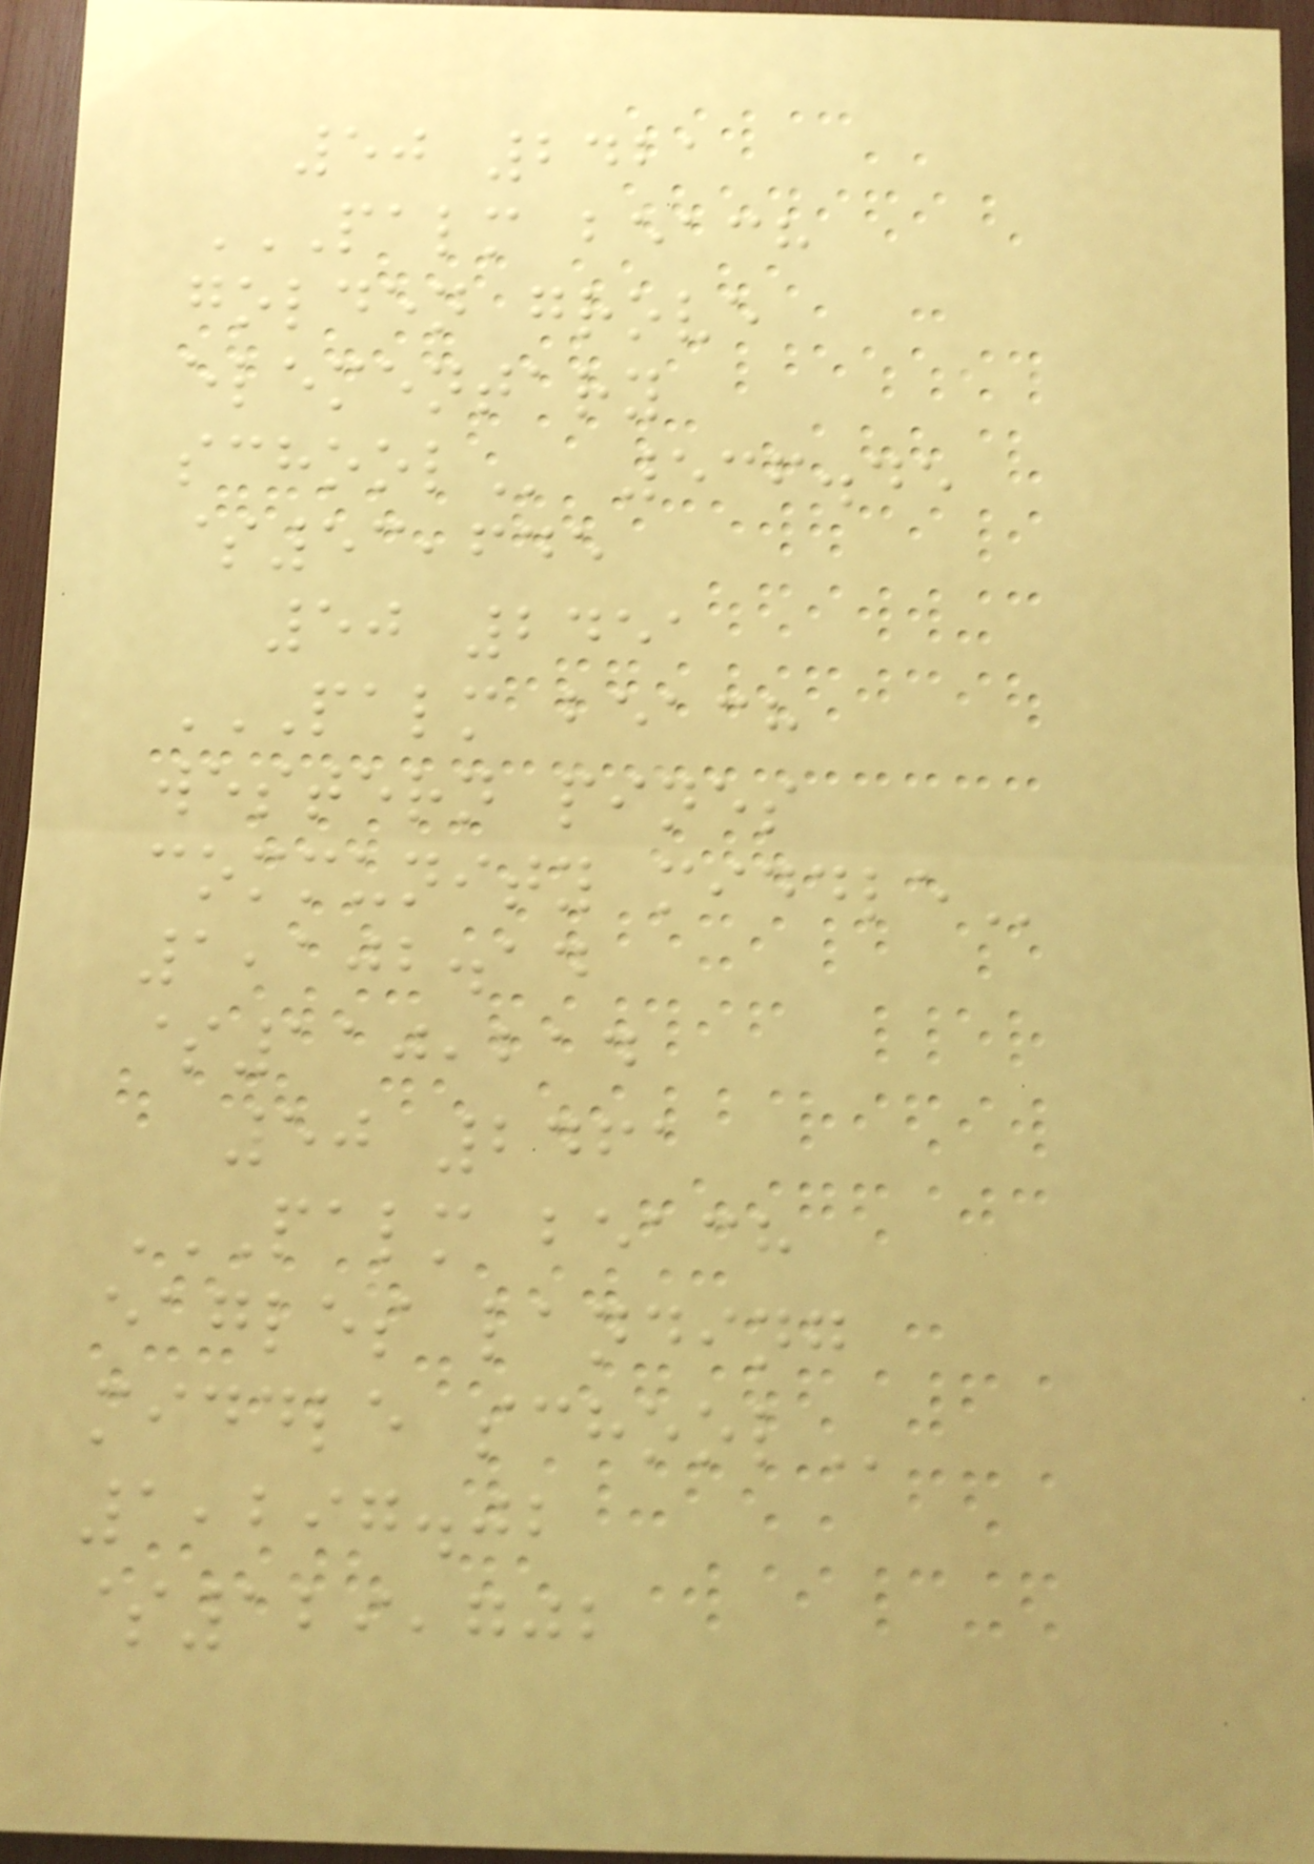50 2421
PALM BEACH
GOLDEN GROVE
ELEMENTARY
SCHOOL 536.45
$53,645
50 2451
PALM BEACH
WESTERN PINES
COMMUNITY MIDDLE
1,102.14
$110,214
50 2461
PALM BEACH
EAGLES LANDING
MIDDLE SCHOOL
1,297.02
$129,702
